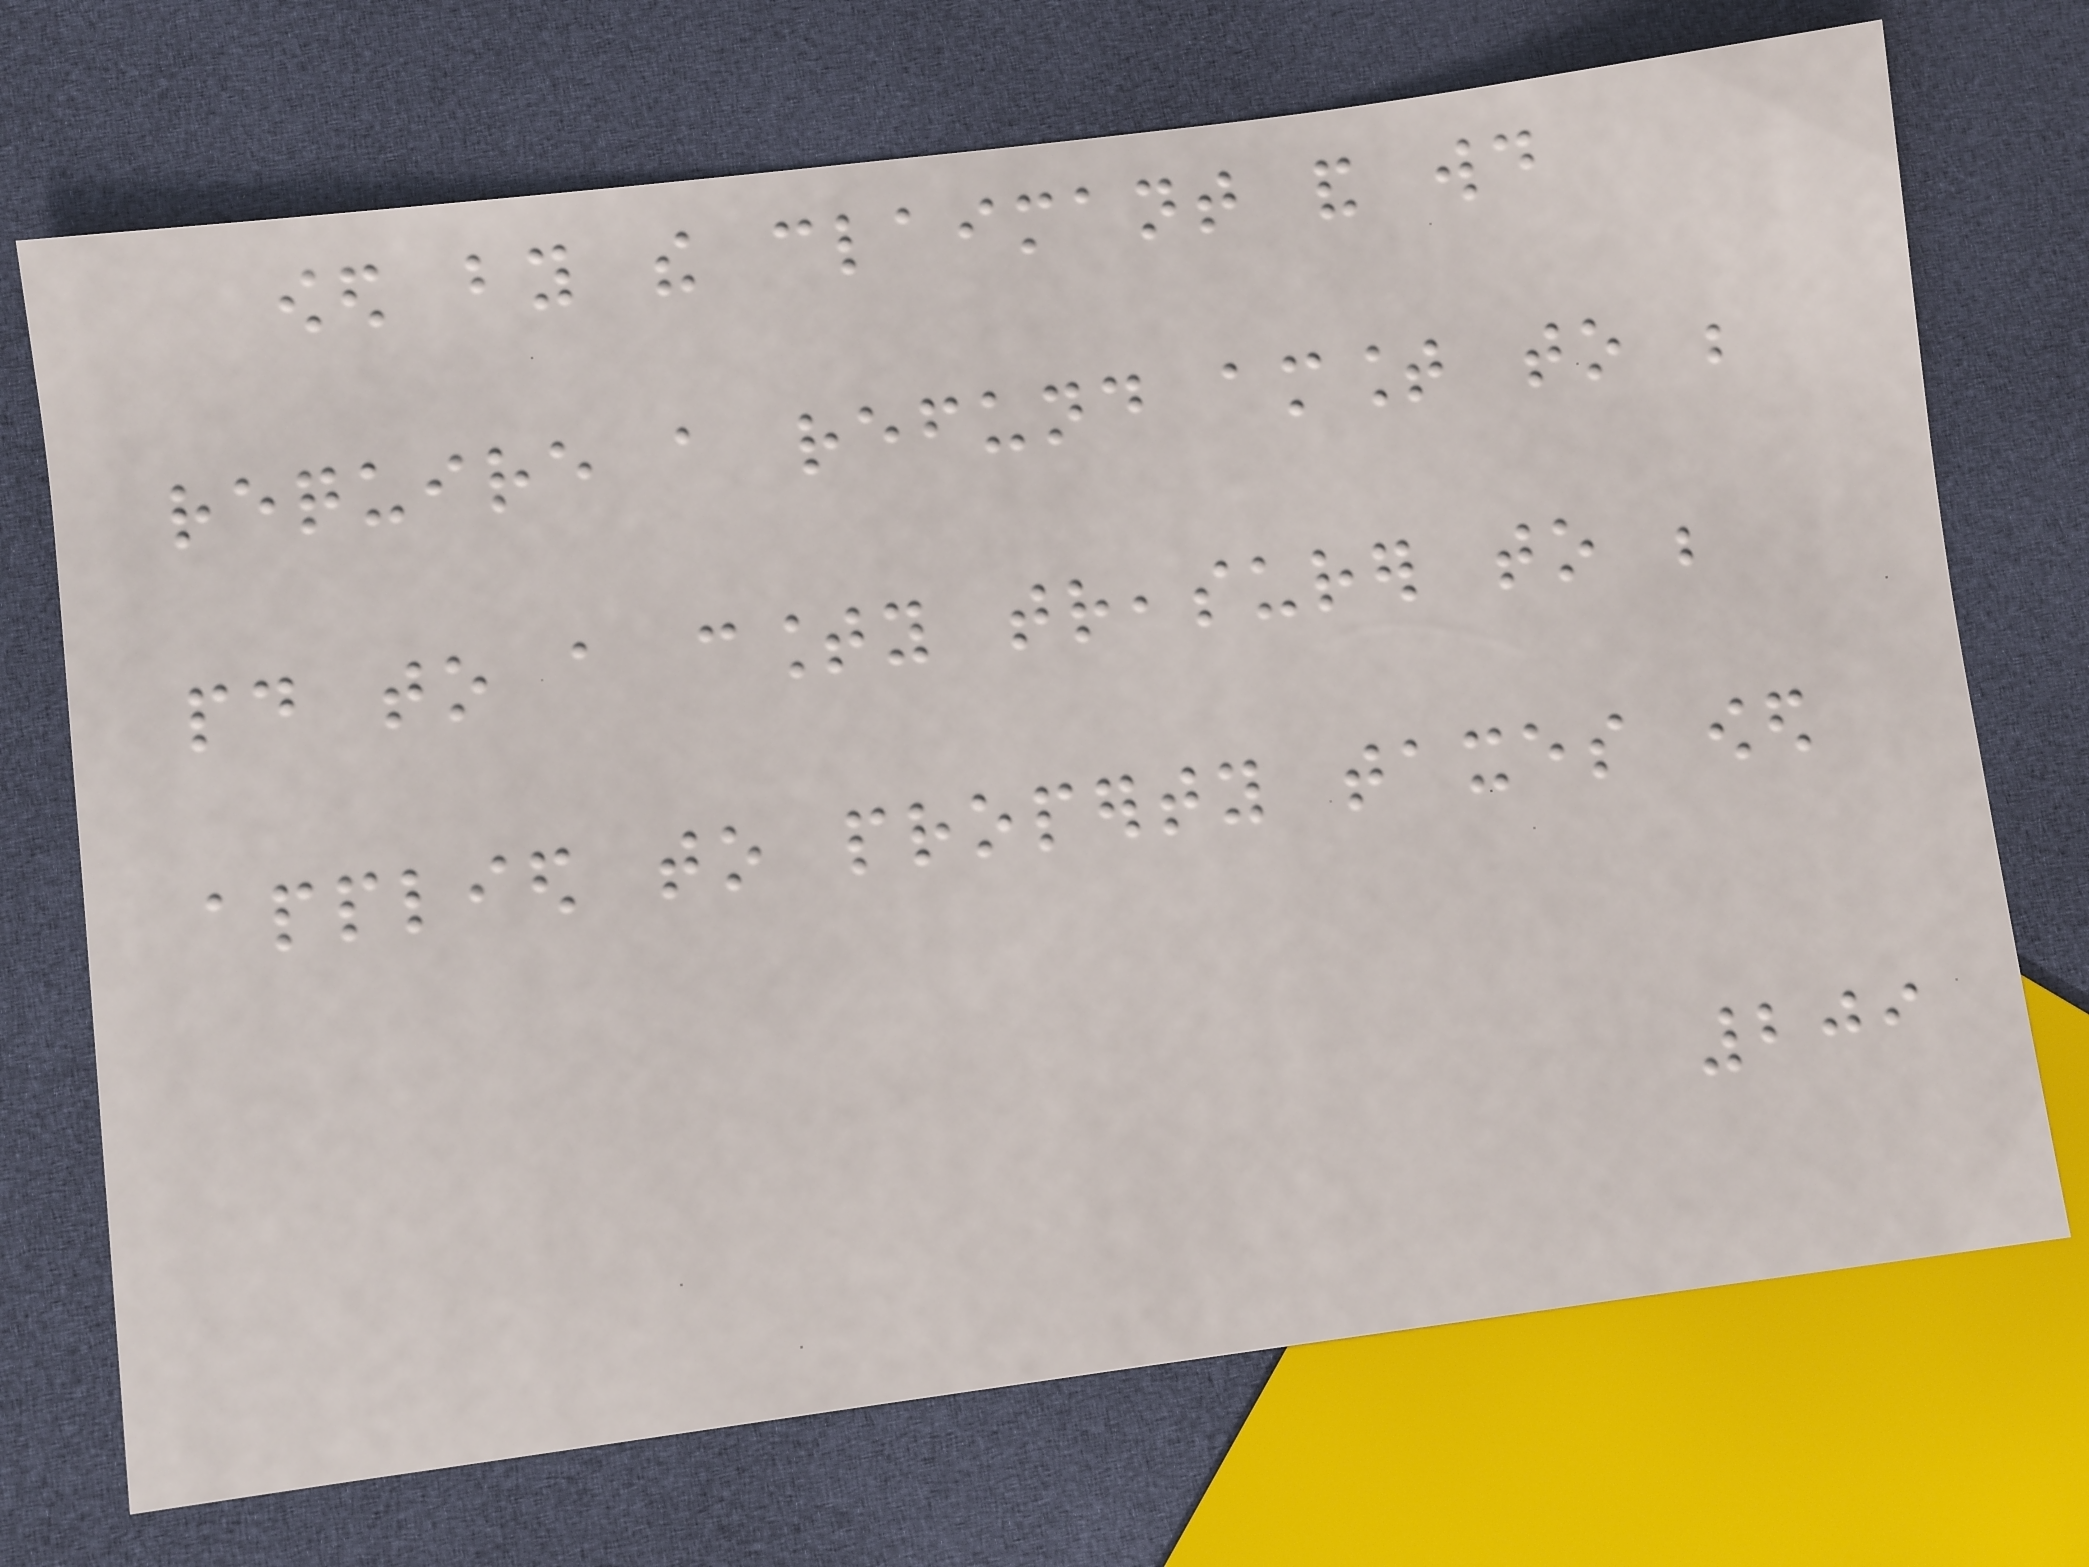owed by the claimant and would
require a refund amount to be
paid to a county treasurer to be
applied to property taxes owed
209
